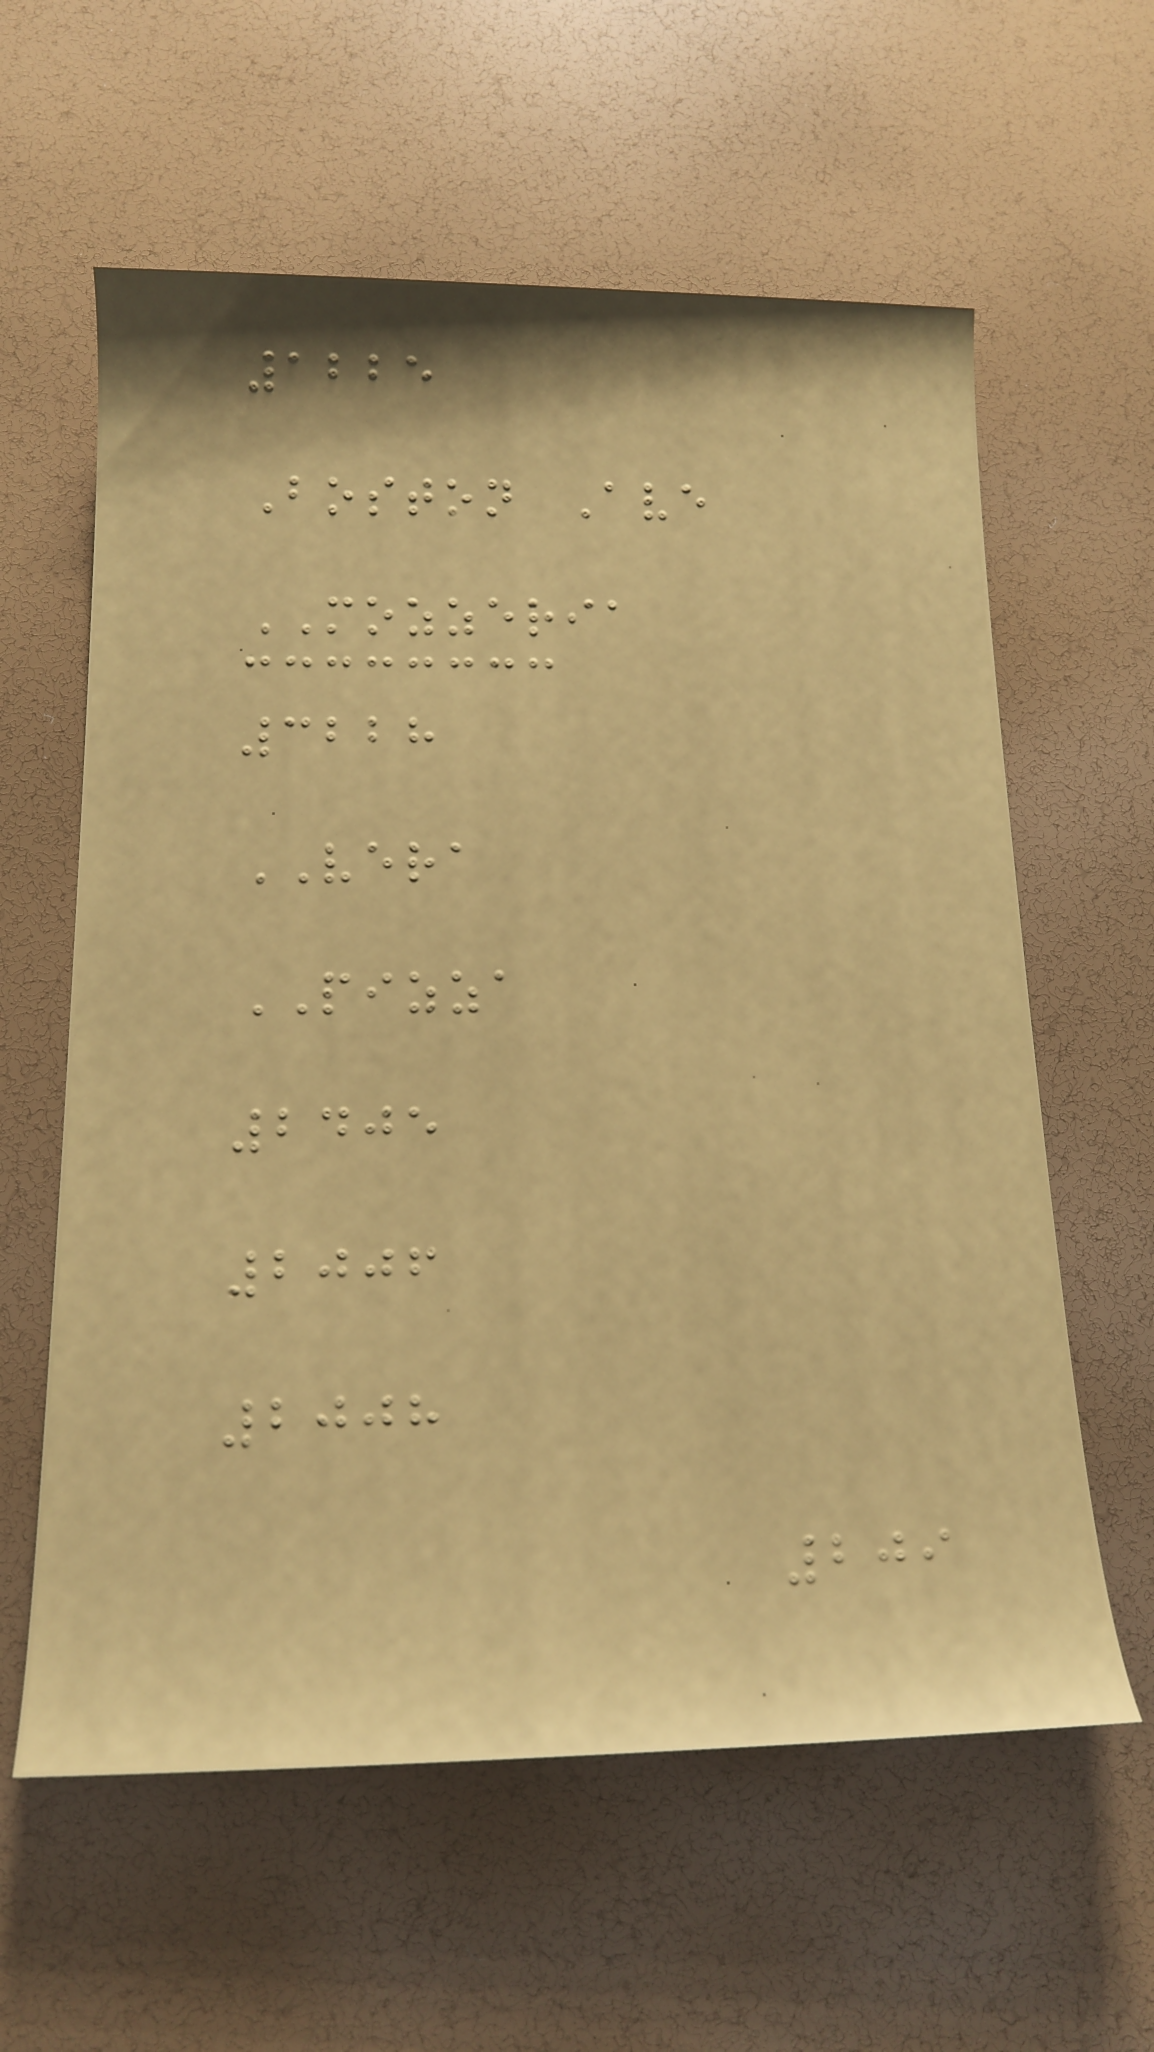1225
Boston Ave
MOZZERIA
3228
VERA
PIZZA
2405
2006
2008
209
